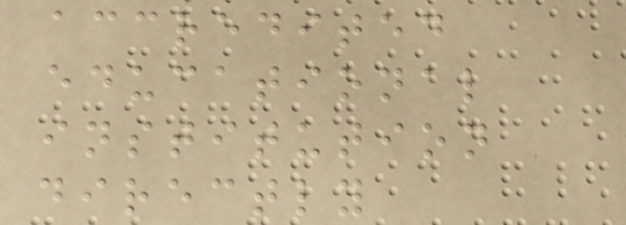accredited
educational
institution
directly
